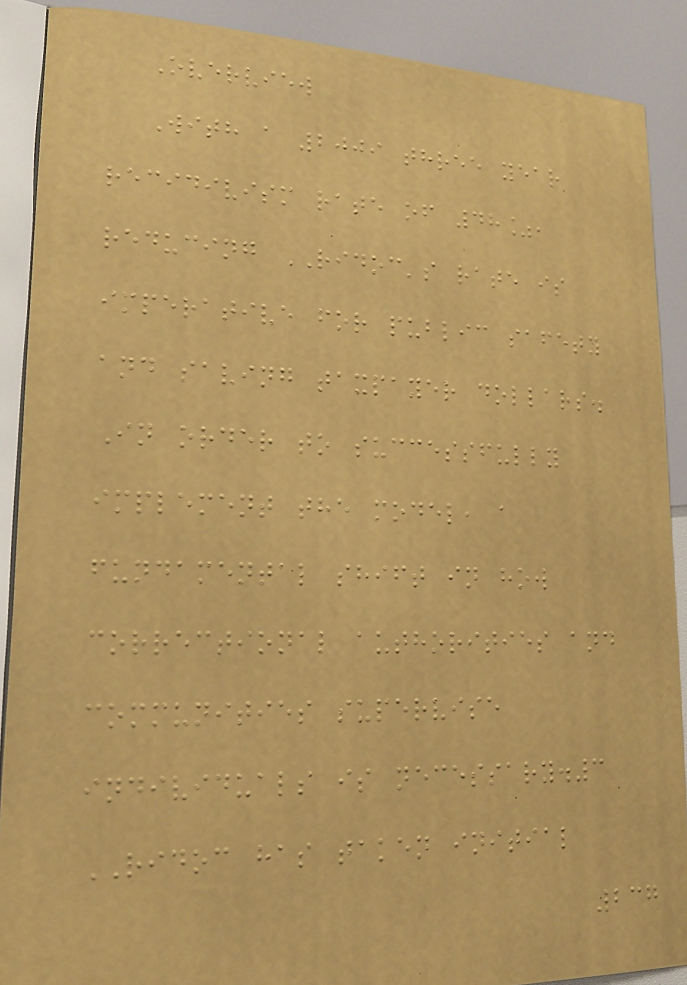Overview
With a 2009 three year
recidivism rate of 48%,
reducing RIDOC's rate is
imperative for public safety
and saving taxpayer dollars.
In order to successfully
implement the model, a
fundamental shift in how
correctional authorities and
communities supervise
individuals is necessary.3
RIDOC has taken initial
237
